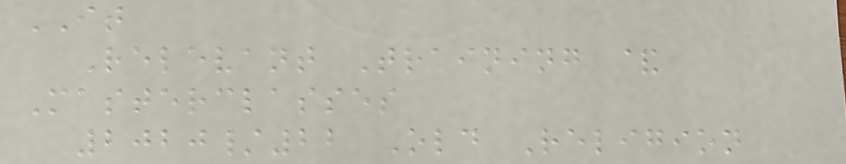IT
Relevant Training &
Masterclasses
2020/22 Old Religion
